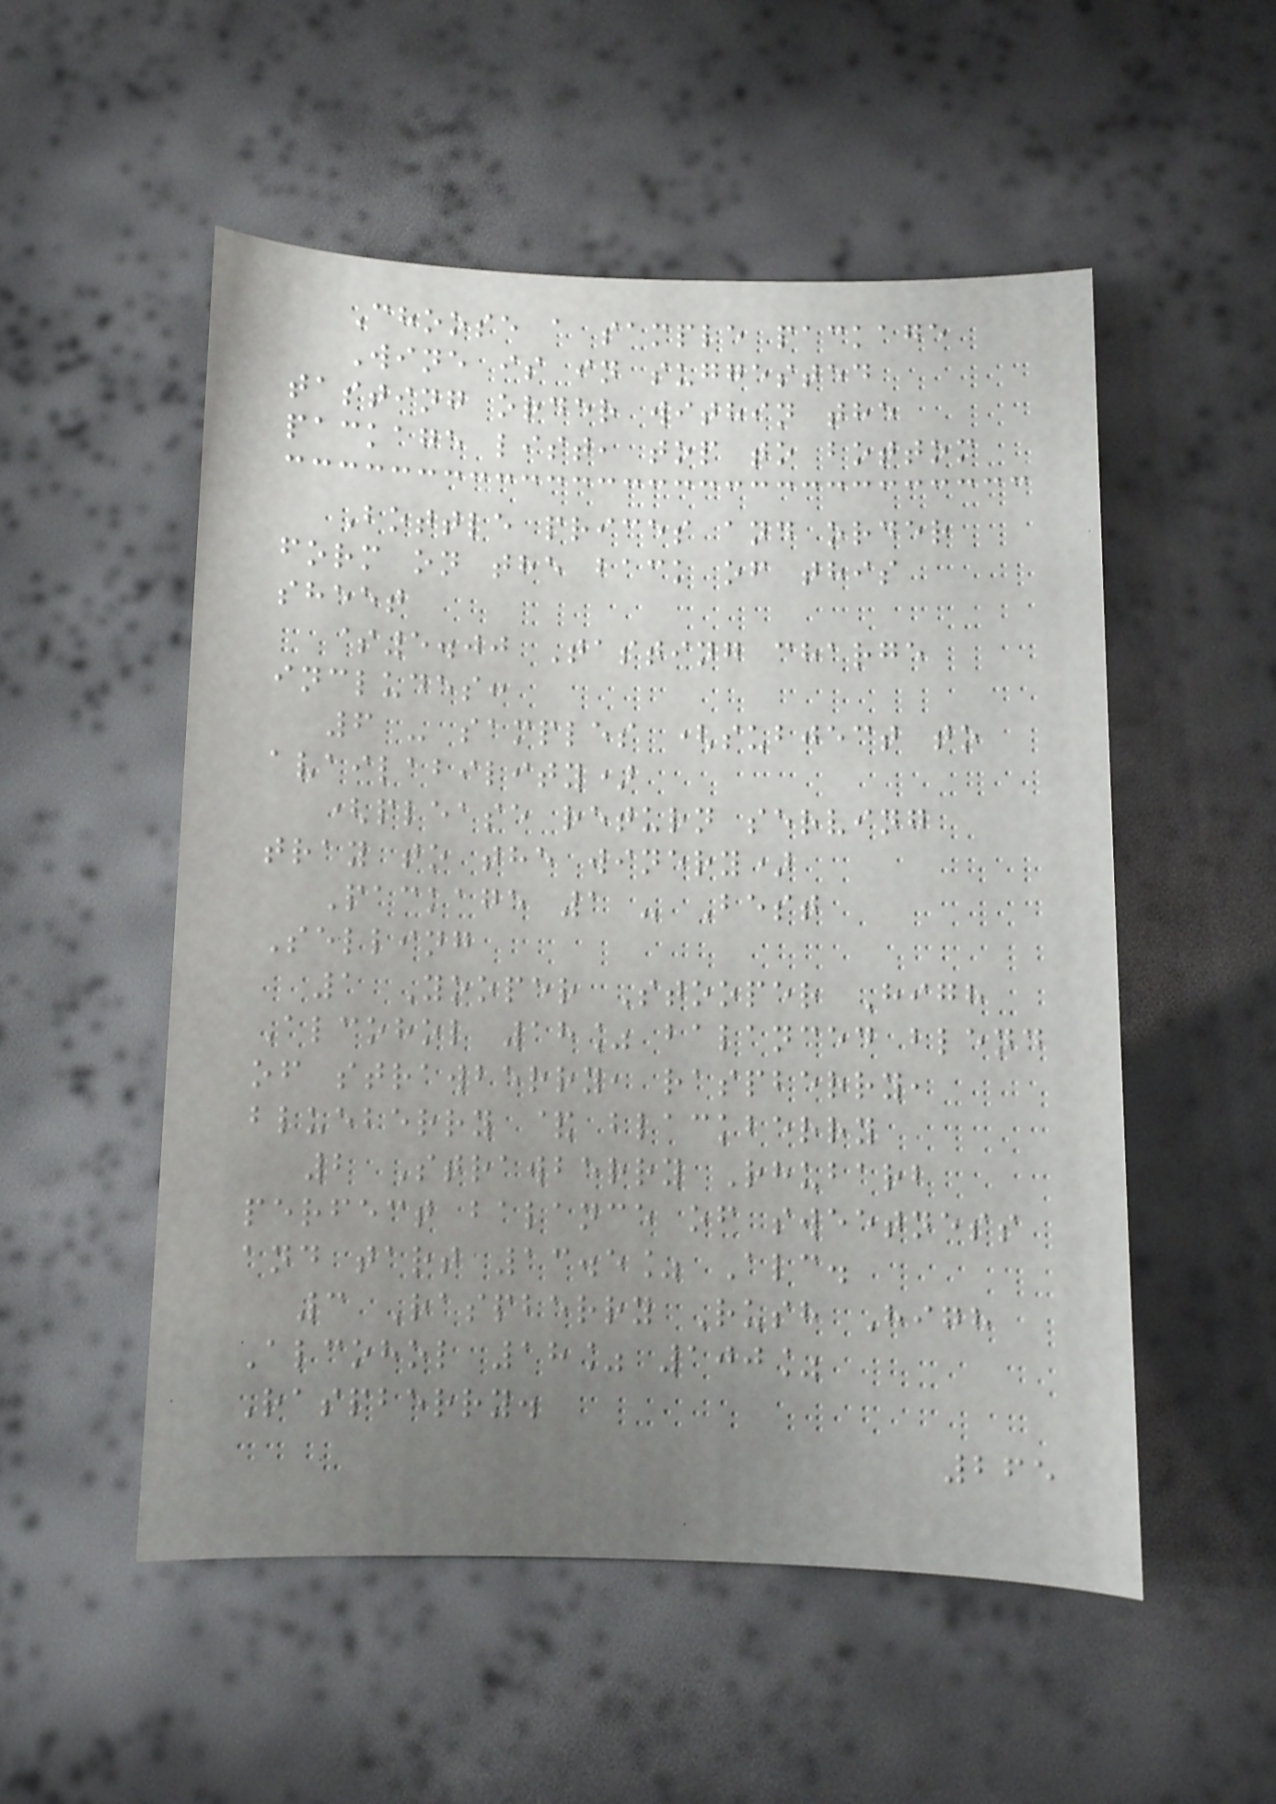Choose a sample package
Wine is in suggested
tasting order within the
package list, top to bottom
Bottle prices and order
form on the back of this
sheet
$5.00 Tasting charge
includes:
6 - samples (subject to
availability)
(please return serving
tray to the winery)
Package 1 - Best
Selling
1 Yooper Stooper High
Alcohol 18% balanced blend
of strawberry, raspberry,
blueberry & blackberry
2 Strawberry Rhubarb
perfect balance of sweetness
and tart 13.5% Alc.
3 Raspberry Rush High
Alcohol 18% 100%
Raspberry.
265
